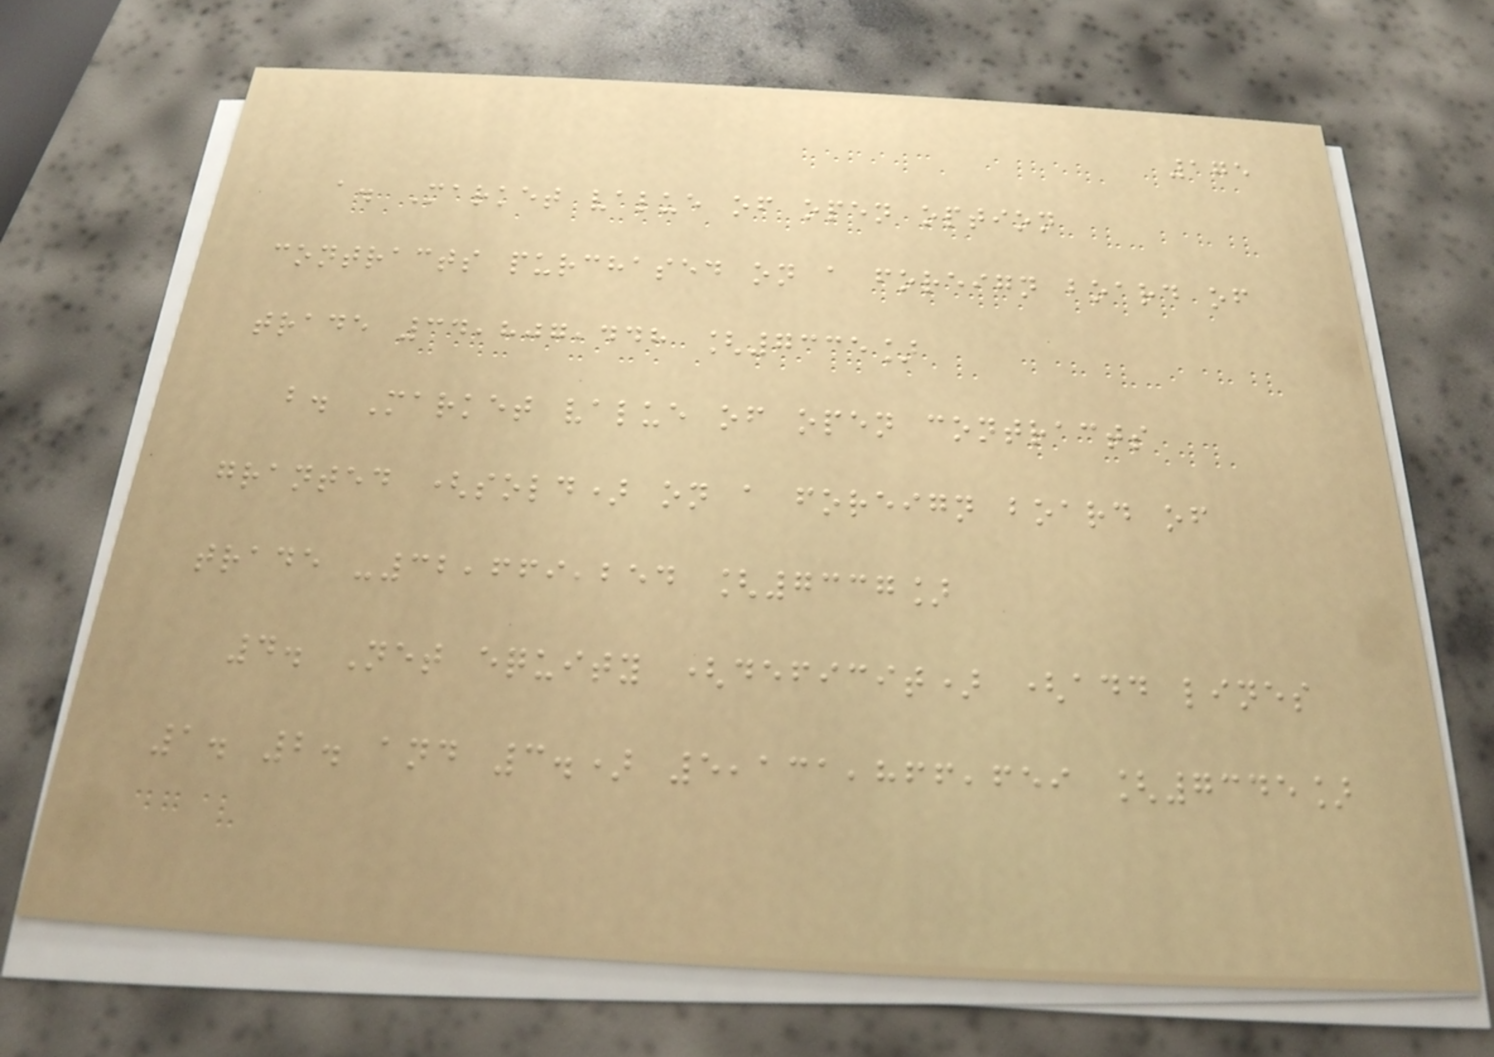175
a. Market value of open option
contracts purchased on a foreign board of
trade 34,807,448 [7335]
b. Market value of open contracts
granted (sold) on a foreign board of
trade -32,669,254 [7337]
4. Net equity (deficit) (add lines
1. 2. and 3.) 5,131,866,659 [7345]
